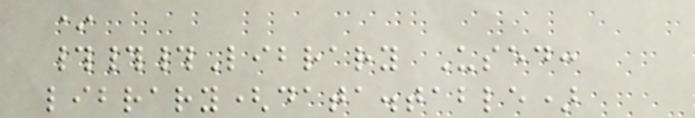*
###Library Used:
library(data.table)
